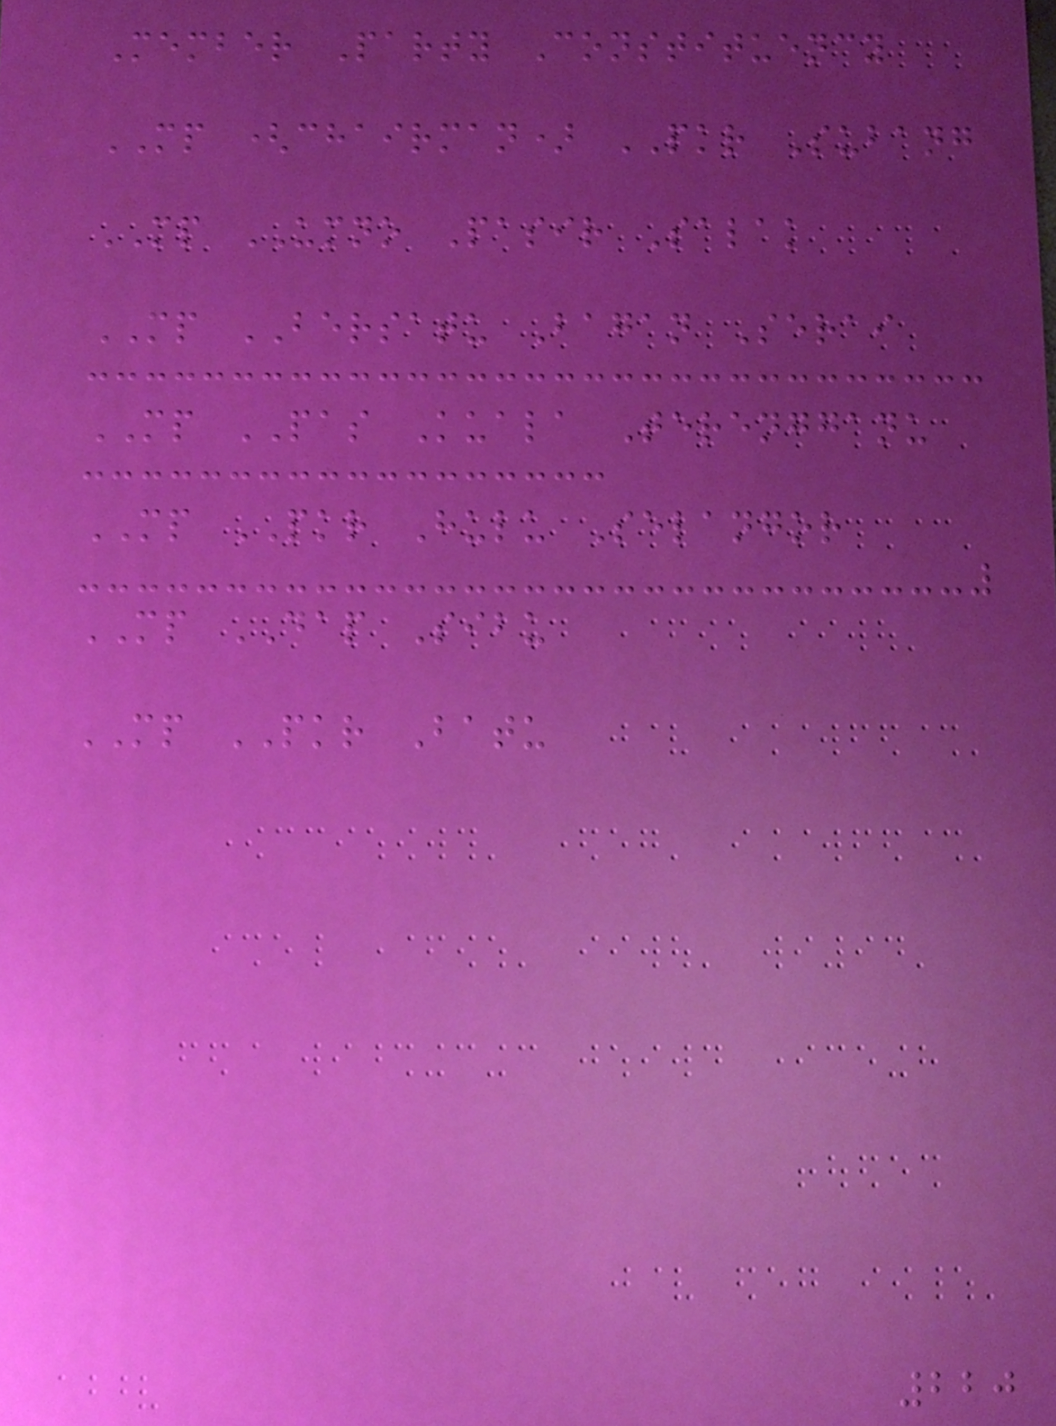Member Party Constituency
MP (chairman) PKR Subang
MP UMNO Pasir Salak
MP BERSATU Bagan Serai
MP PAS Kuala Terengganu
MP PKR Hulu Selangor
MP DAP Sibu
MP PKR Batu
220
